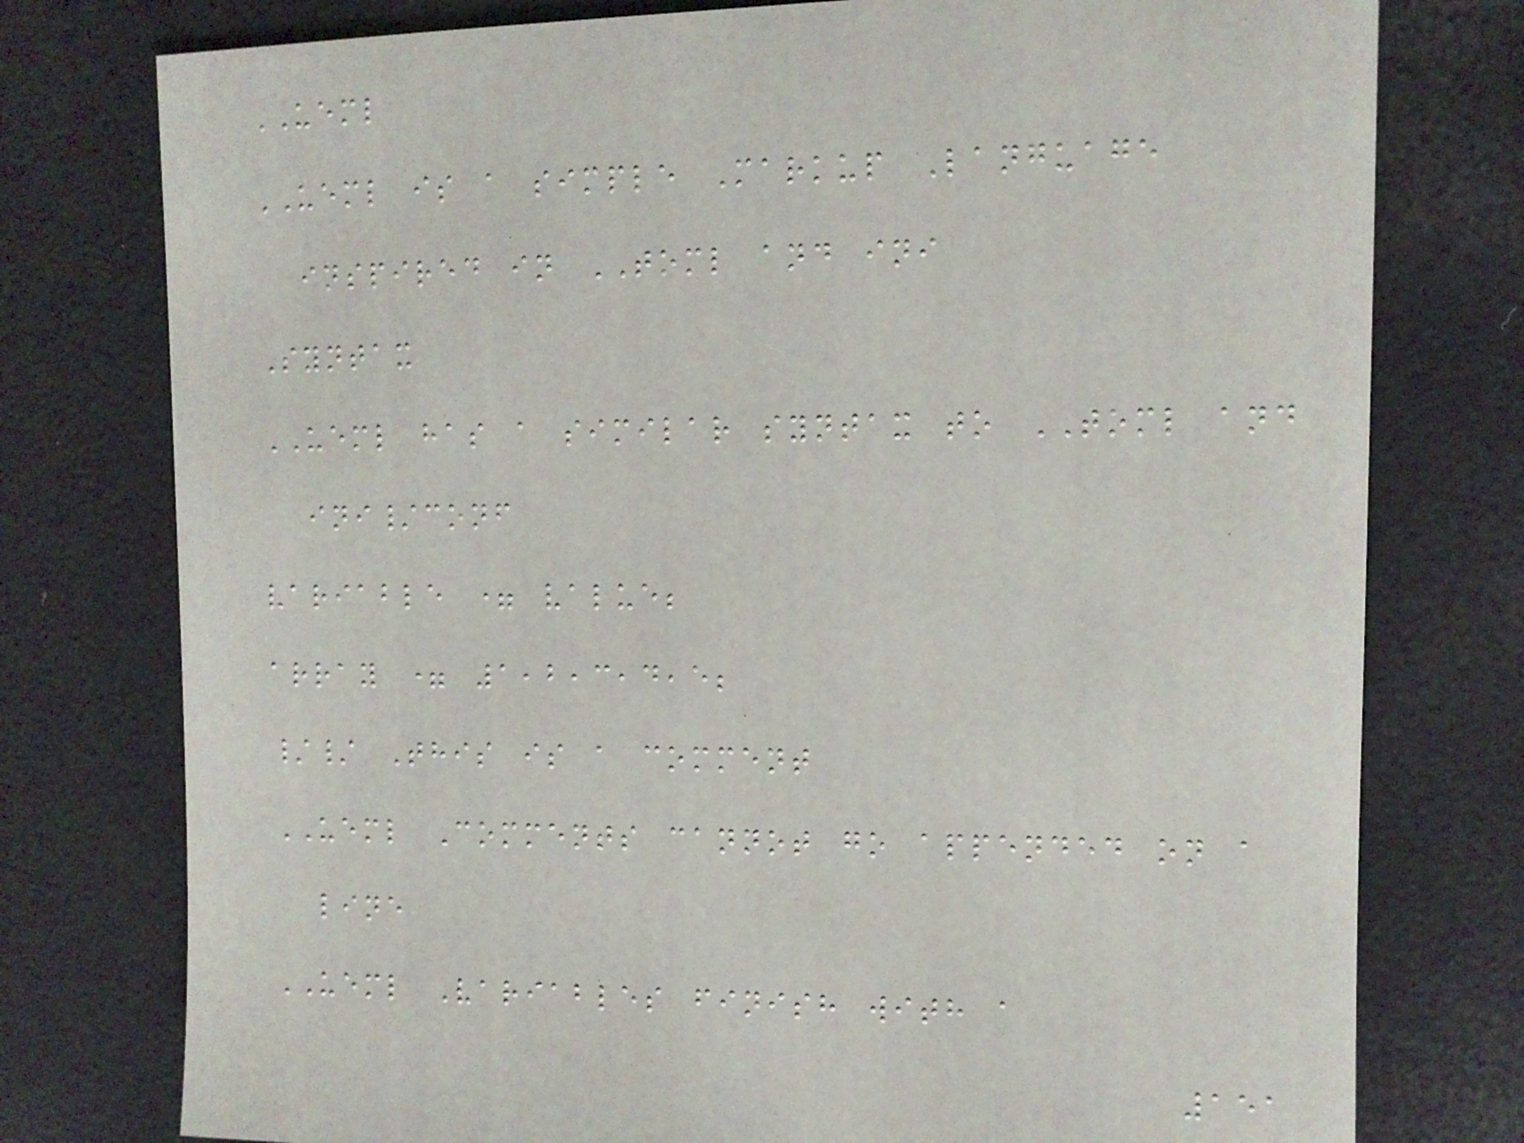UEML
UEML is a simple Markup Language
inspired in TOML and ini
Syntax
UEML has a similar syntax to TOML and
ini/conf
variable = value;
array = 1,2,3,4,5;
// This is a comment
UEML Comments cannot go appended on a
line
UEML Variables finish with a
151
